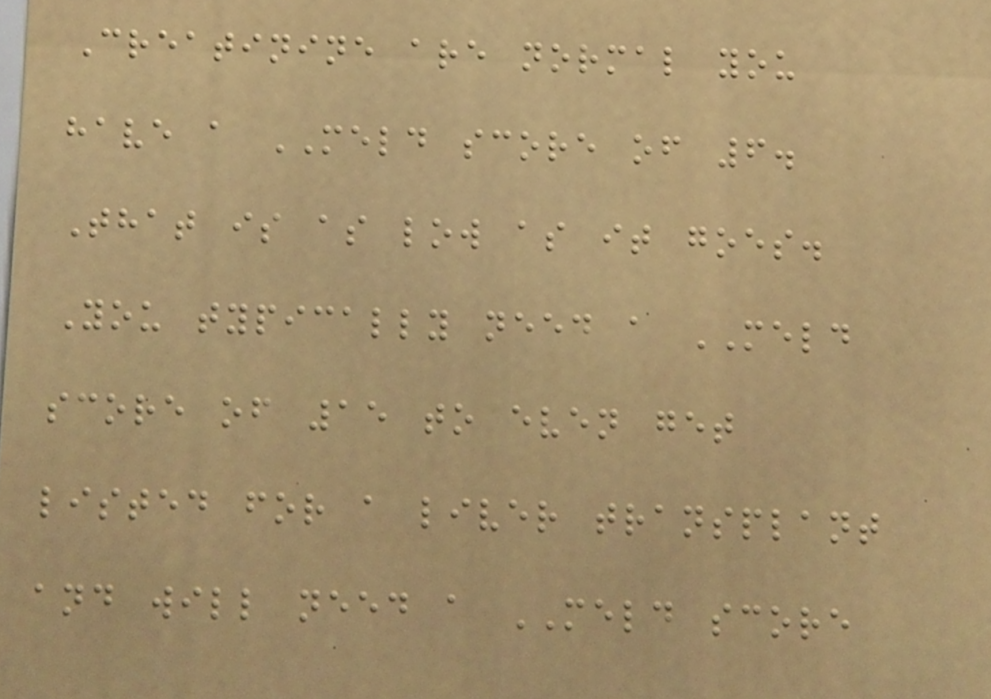Creatinine are normal you
have a MELD score of 6.
That is as low as it goes.
You typically need a MELD
score of 15 to even get
listed for a liver transplant
and will need a MELD score
